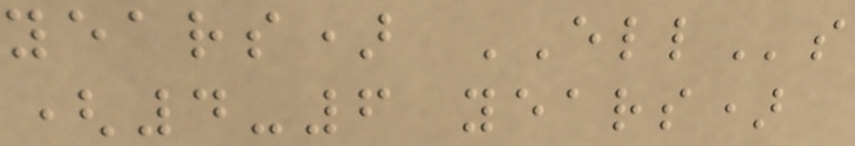years) ELLs
(4-6 years)
